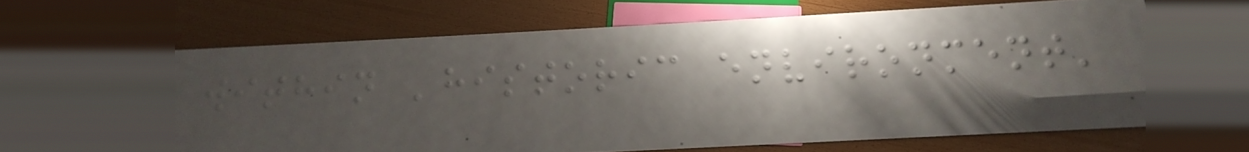within 'historic environment'
